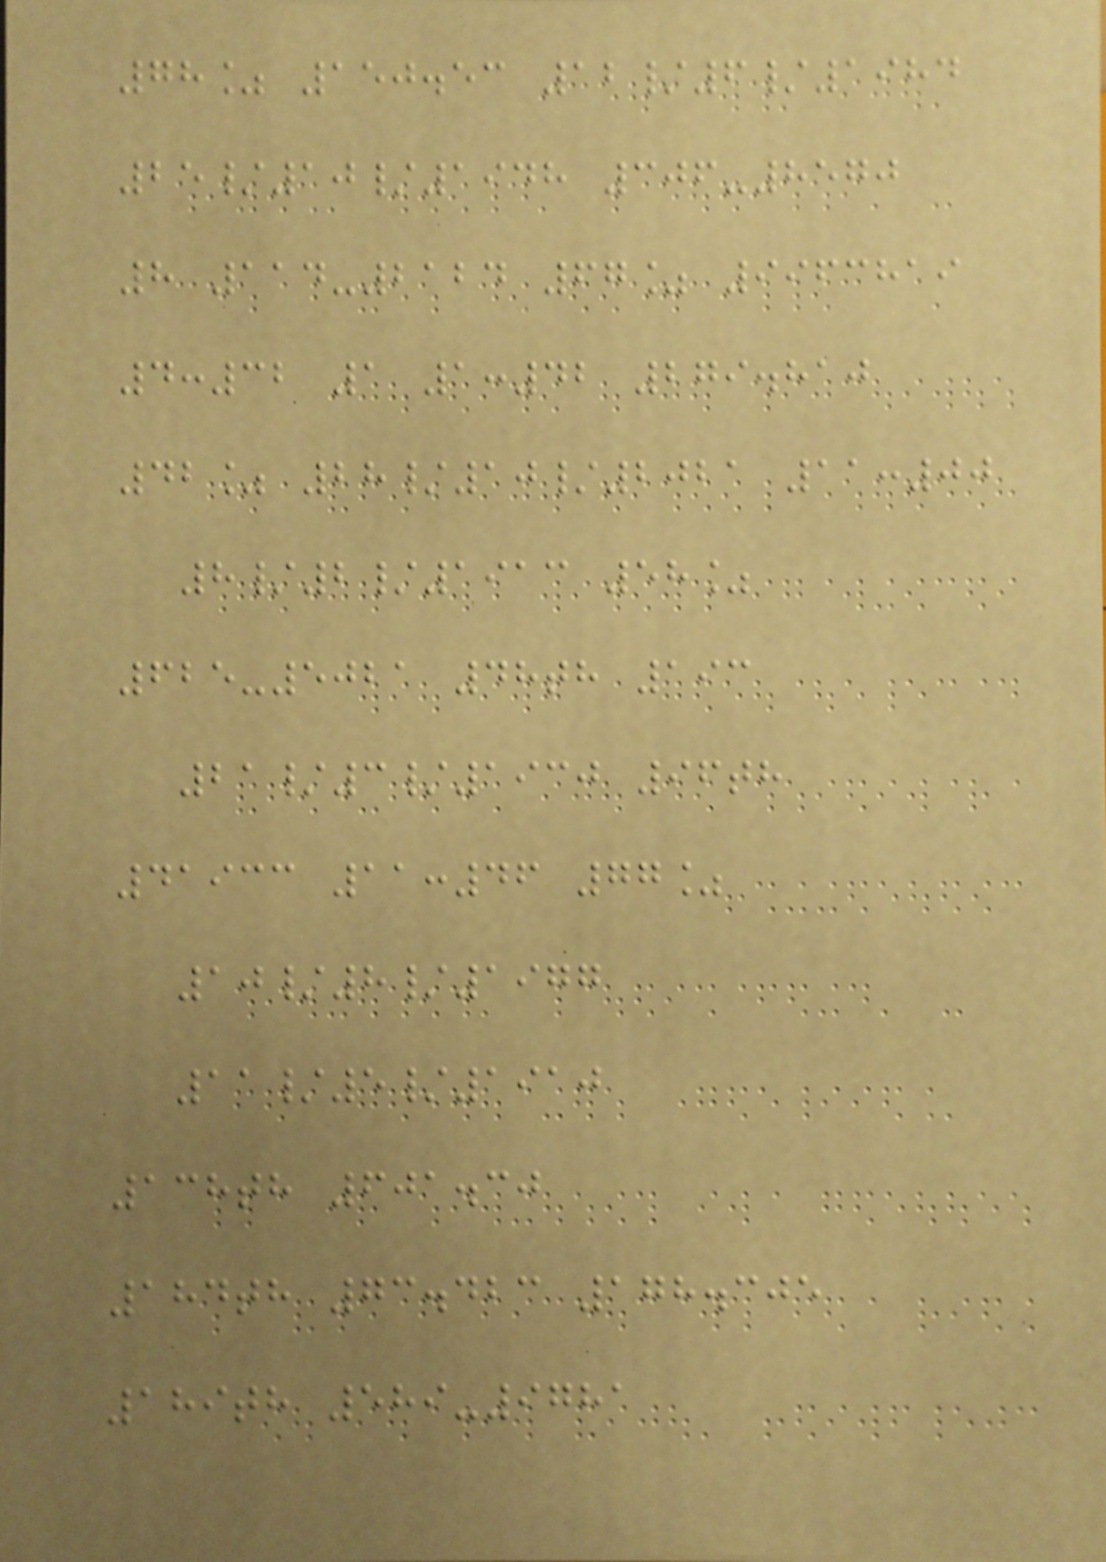78% 150.53 12/6/1984
25/10/1948 306-8570
8 114-2124 67% 9963819
4:32 1 1:42 279.810
42% 28/10/2021 11:00
8/2/1913 58%
625-5021 48th 193
21/3/1930 96th
41933 11:46 77%
10/8/1977
11/5/1910
138th 601.30
184th 73.423 178.305
189th 589-9781
